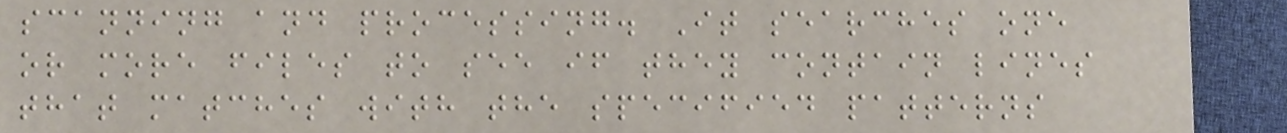scanning and processing. It searches one
or more files to see if they contain lines
that matches with the specified patterns
